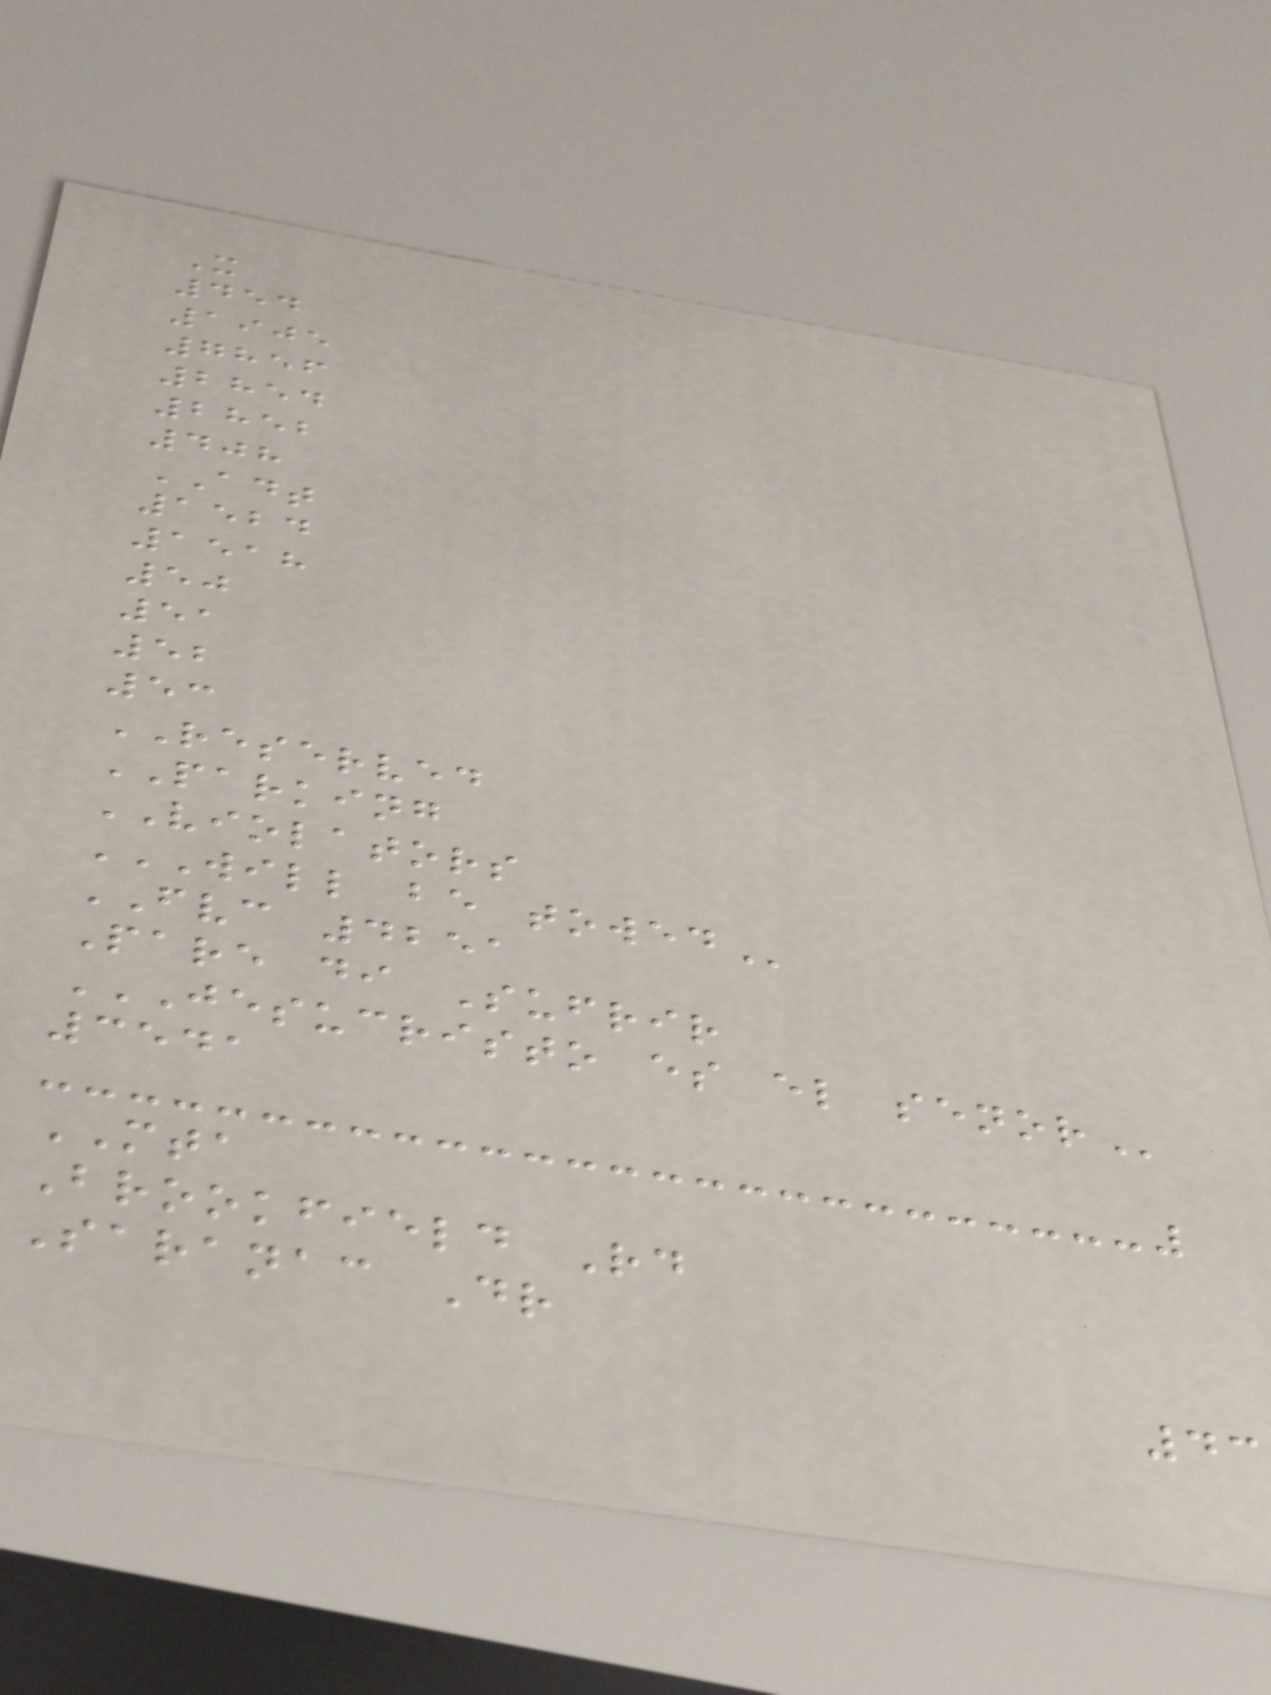X
454
1905
7856
2854
2852
408
ADT
1524
1518
50
51
52
53
RESERVED
PARKING
VIOLATORS
WILL BE TOWED
FVC 4251
Pare di Sufrir
JESUCRISTO ES EL SENOR
3541
MTA
Brookfield Rd
Saranac Dr
43
